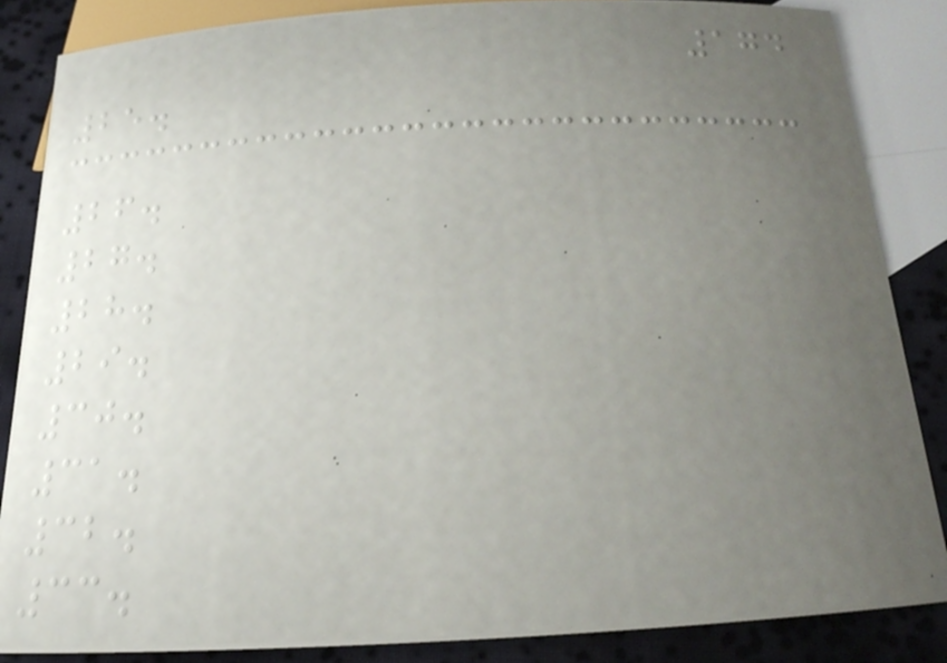174
25.
26.
27.
28.
29.
30.
31.
32.
33.
